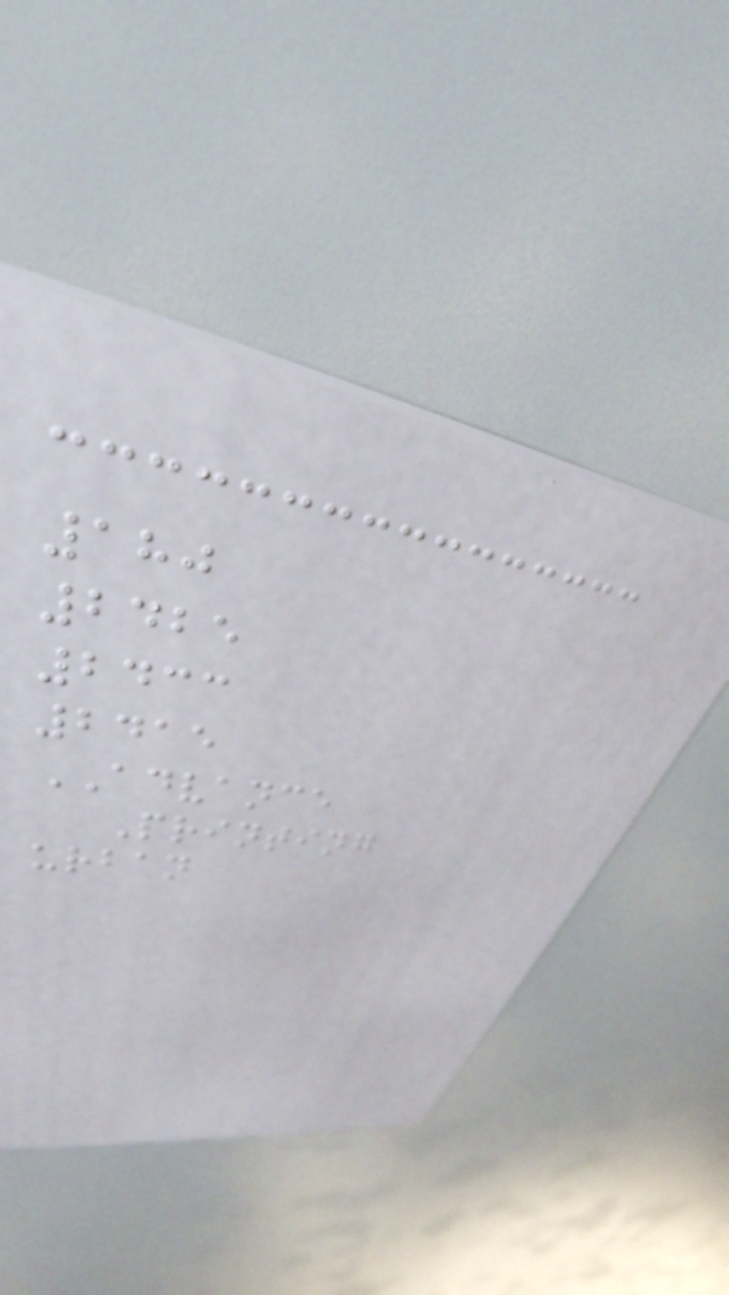180
2425
2433
2415
ADVANCE
Printing
urban
